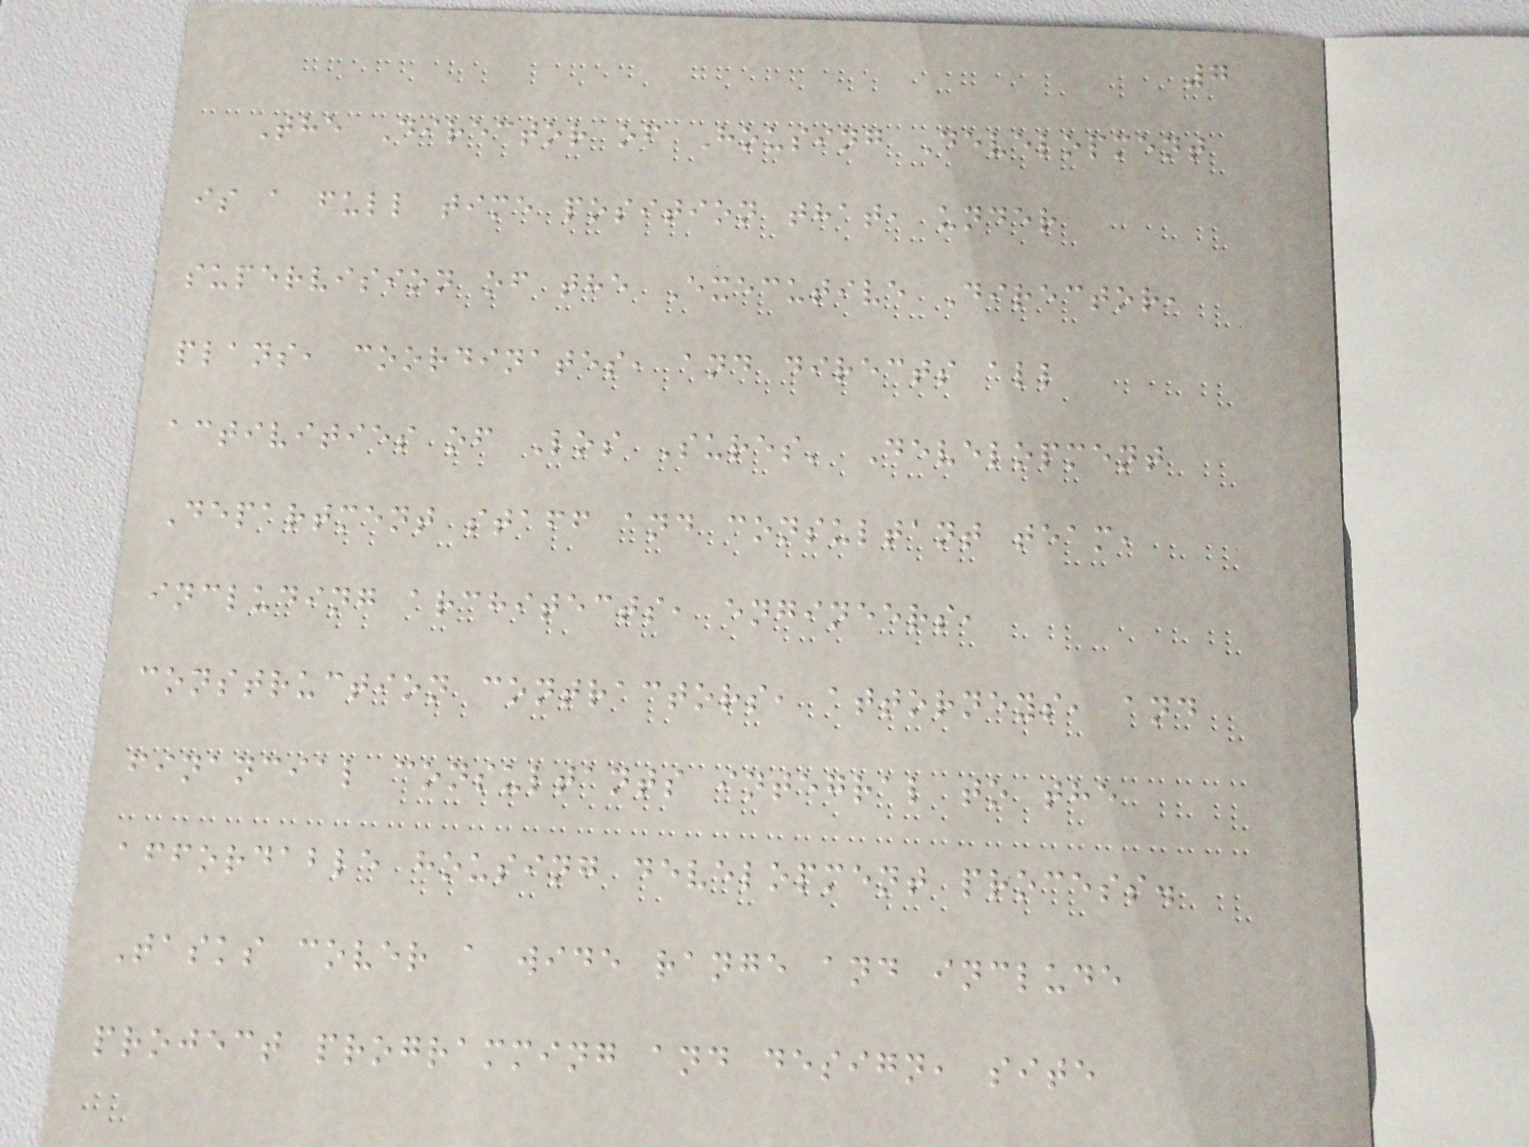7
The Director of Housing Development
is a full time position that, under
supervision of the Executive Director,
plans, coordinates, and directs all
activities of Los Sures' Development
Department staff and consultant team,
including architects, engineers,
construction contractors, attorneys, and
financial consultants integral to the
affordable housing development process.
Tasks cover a wide range and include
project programming and design, site
